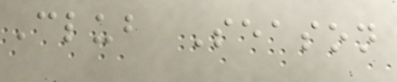Club Season
